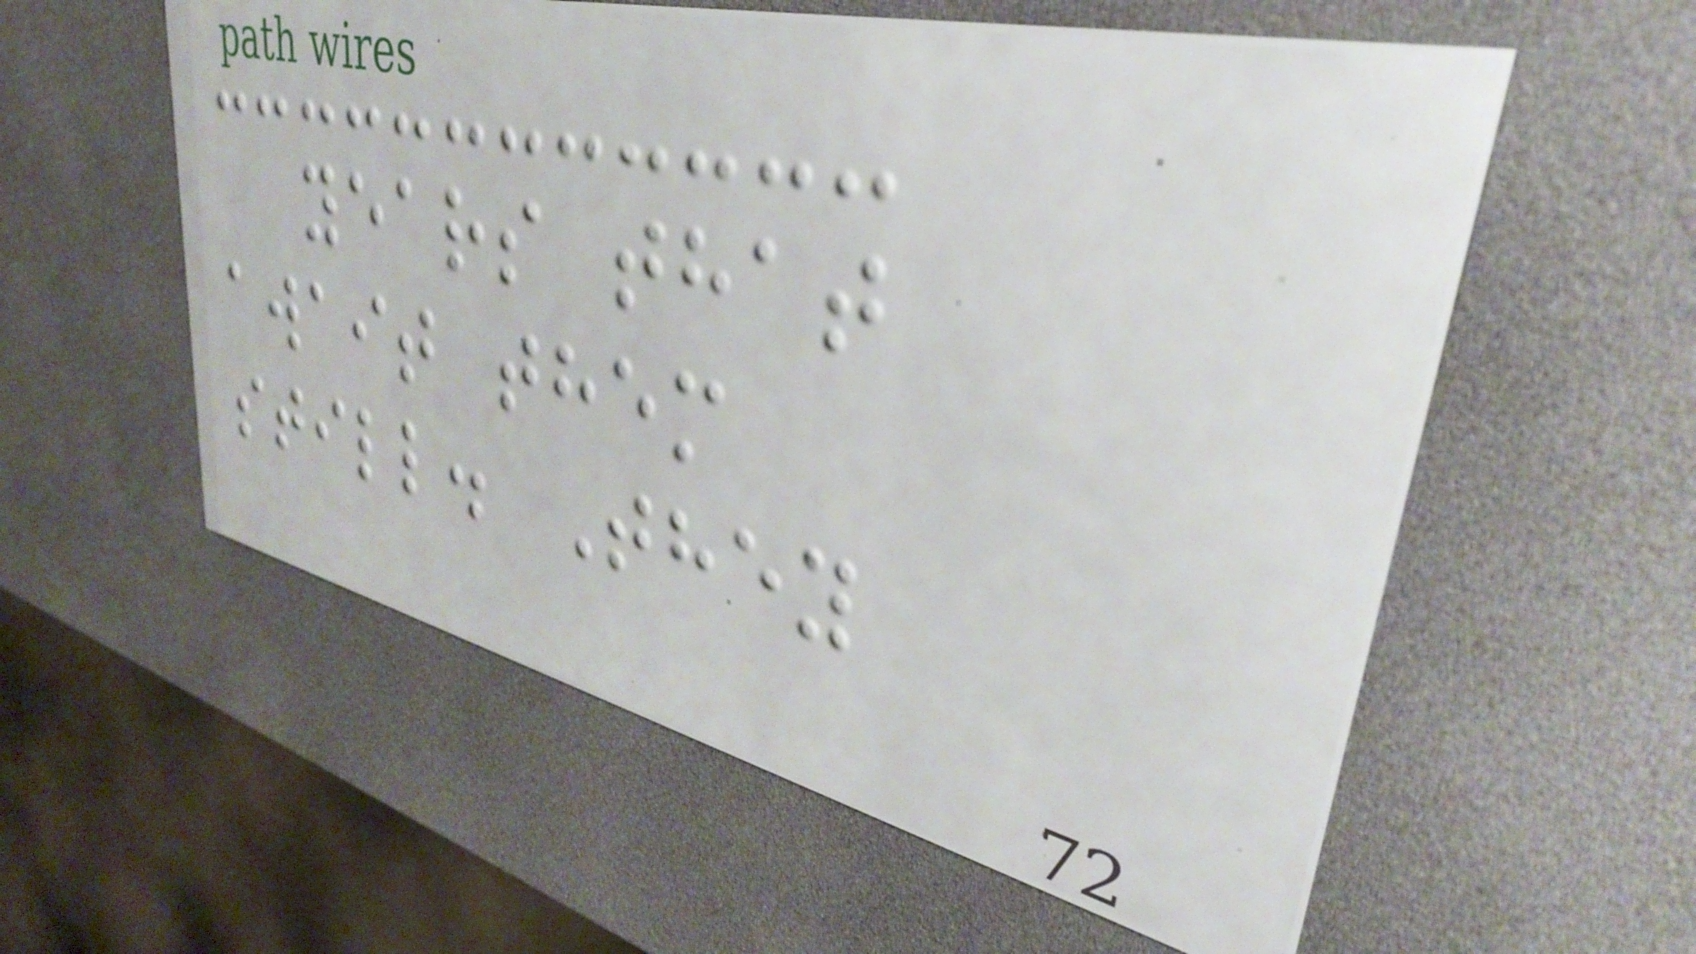years that
await them
still. They
